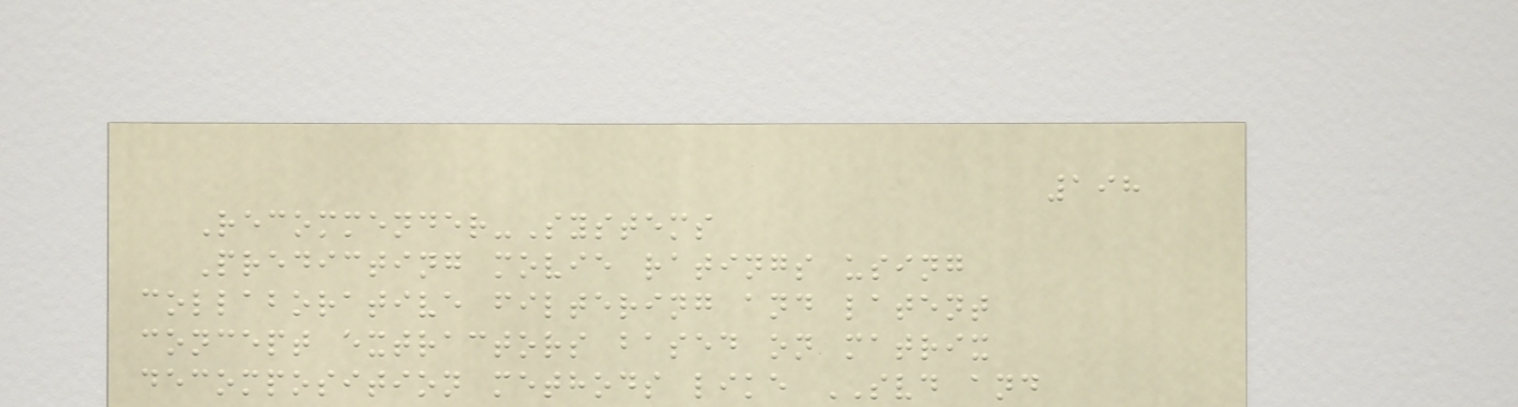198
Recommender-Systems
Predicting movie ratings using
collaborative filtering and latent
concept extractors based on matrix
decomposition methods like SVD and
